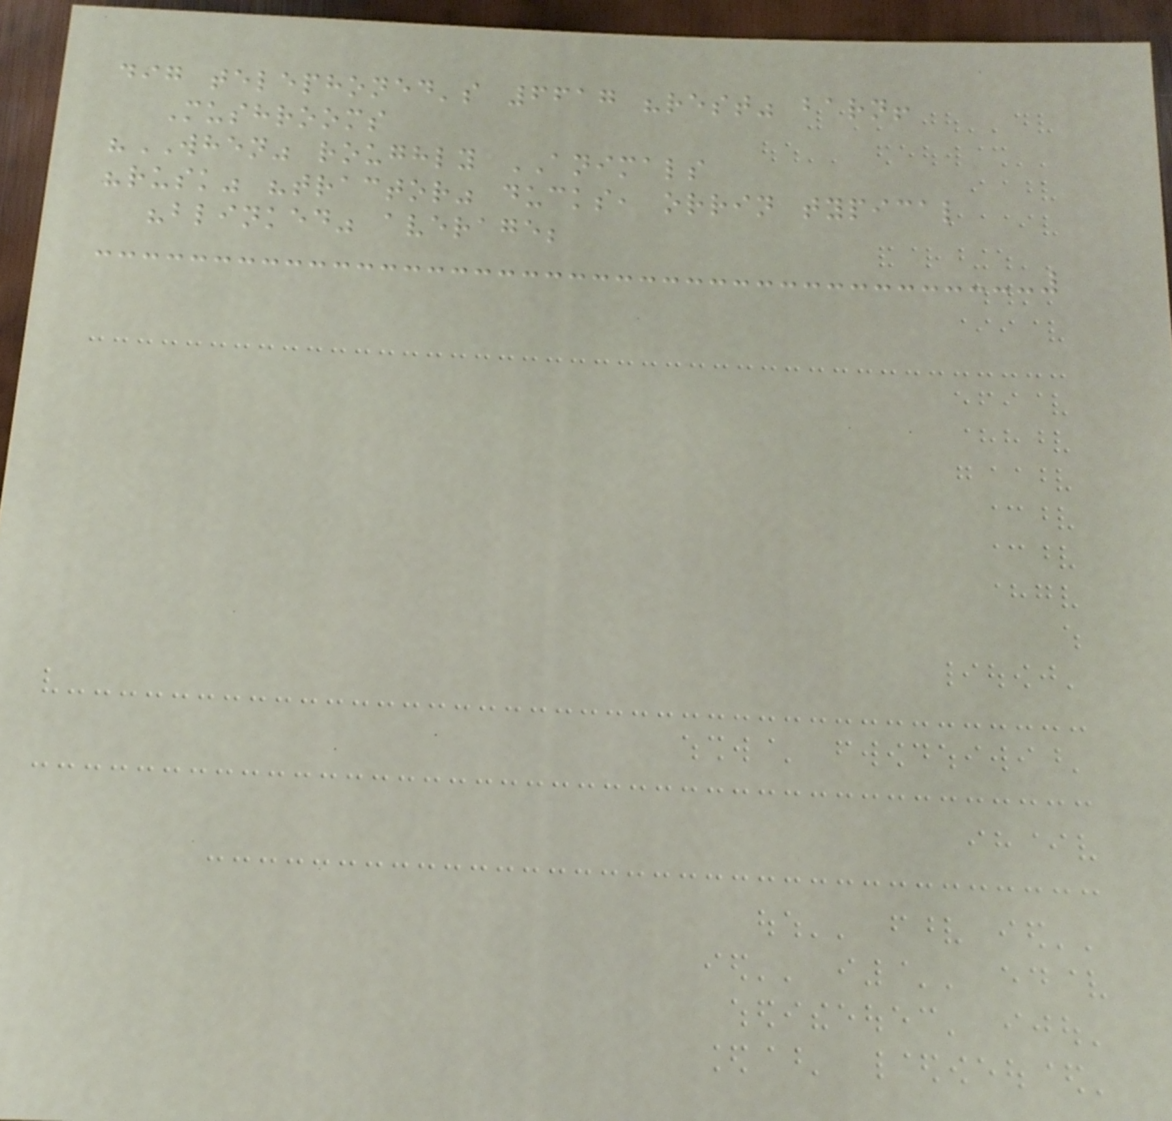dig telephoned's 6617 "rest" barn!
Mushrooms
"WHEN" roughly ANIMALS
"rusk" "tractor" ducks, orrin typical
"blinked" average;
